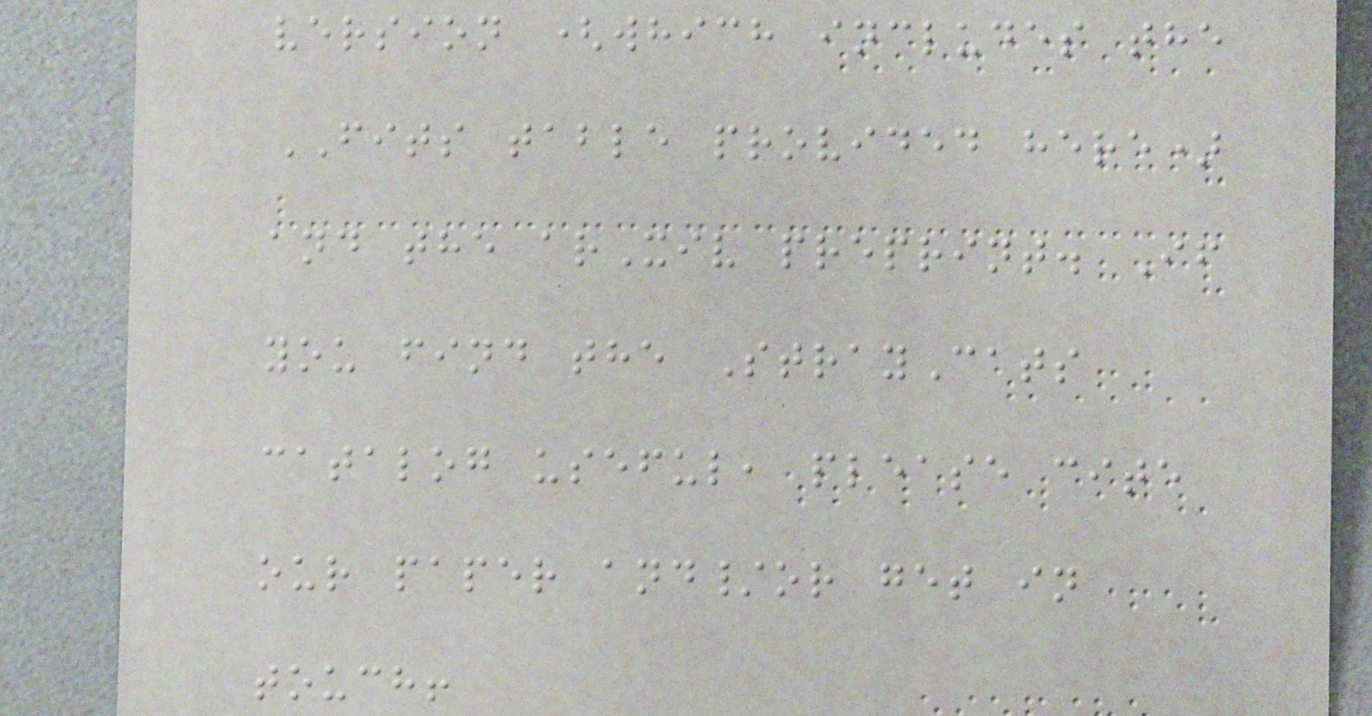version (which includes the
FITS table provided here)
and the arXiv preprint. If
you find the StrayCats
catalog useful, please cite
our paper and/or get in
touch!
